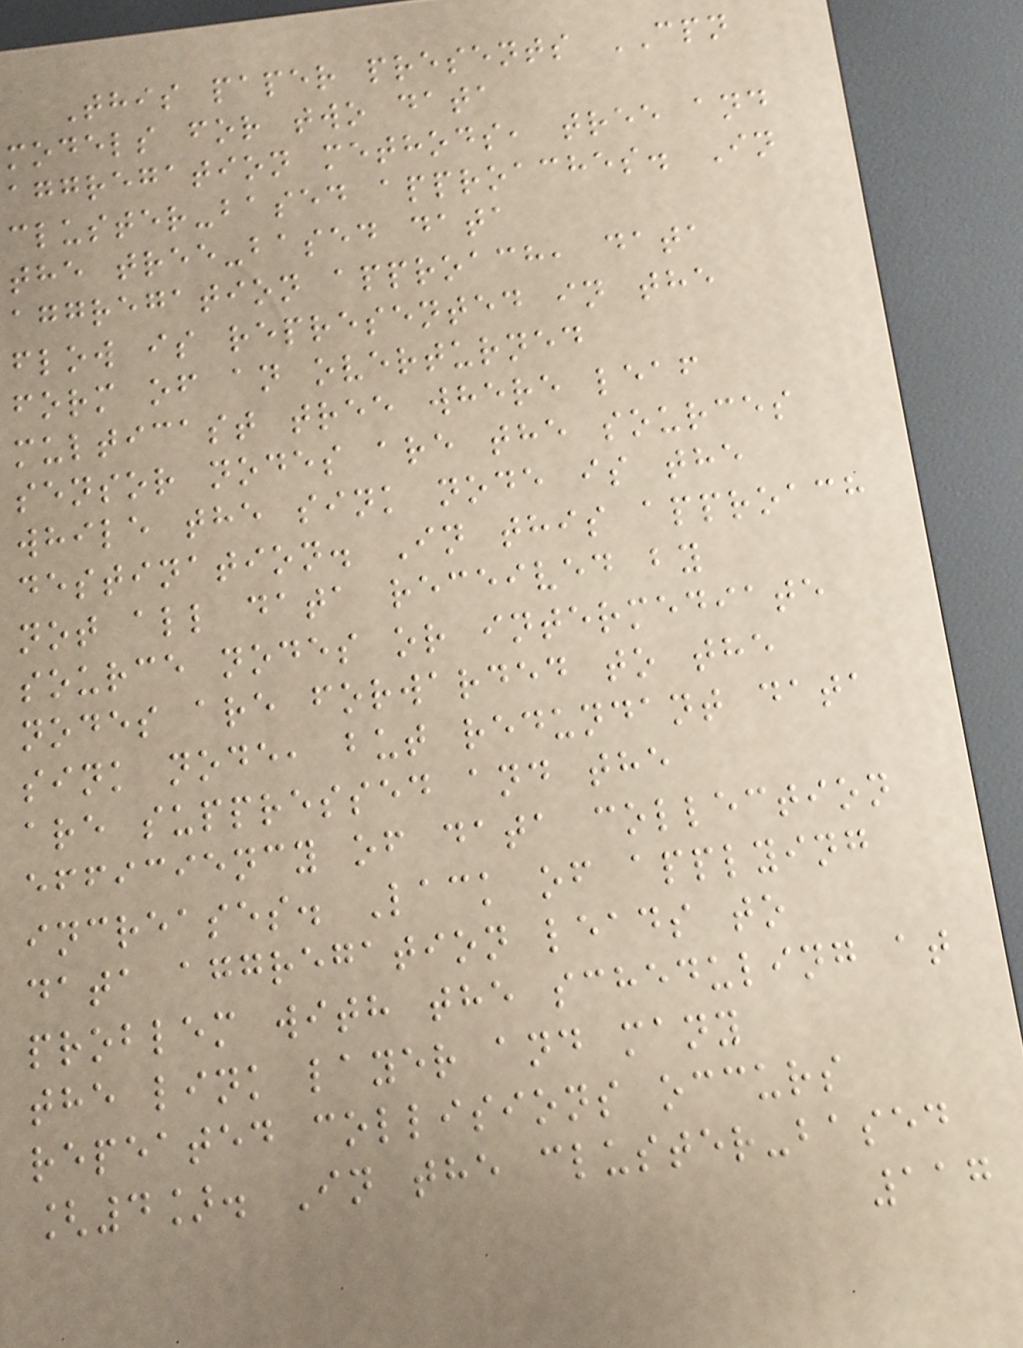This paper presents CPN
models for two data
aggregation methods, tree and
cluster-based approaches. In
the tree-based data
aggregation approach, data
flow is represented in the
form of an overturned
multicast tree where leaf
sensor nodes are the sources
while the sink node is the
destination. In this approach
not all data received by
source nodes or intermediate
nodes are forwarded to the
sink node, but redundant data
are suppressed and the
efficiency of data collection
increases. Lack of applying
data aggregation leads to
problem with the scheduling at
the link layer and many
repeated collisions occurs
[4]. In the cluster-based
117
